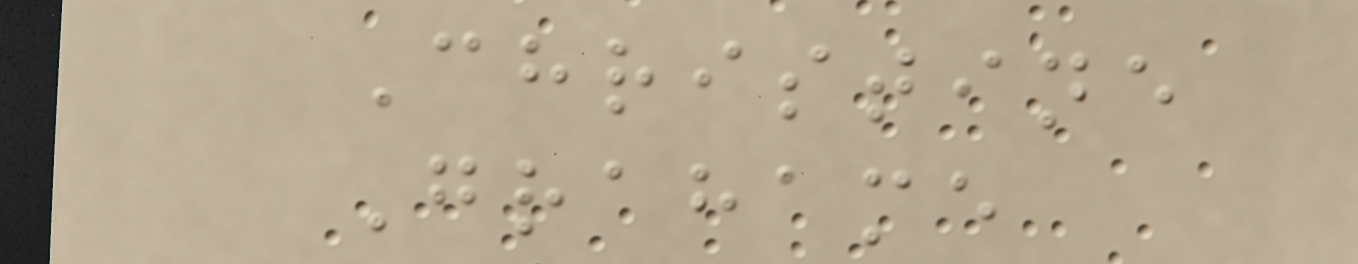Christine
Grahame
